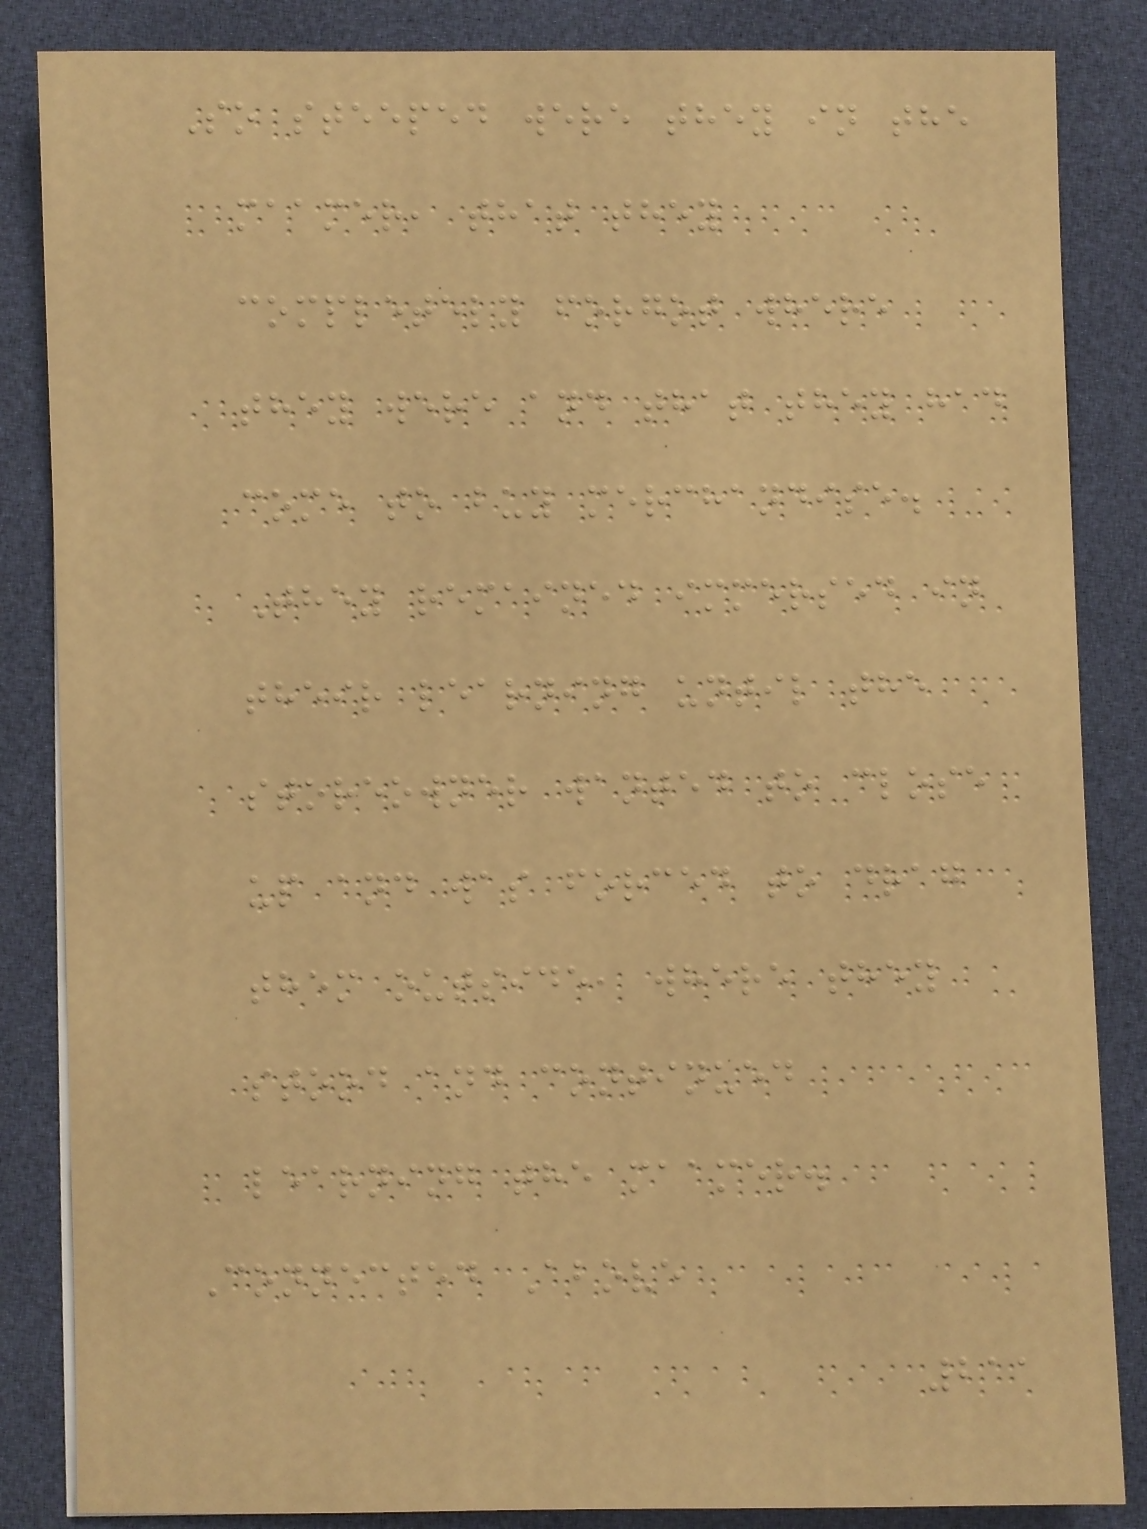So steeped were they in the
maamer, that they
completely forgot where
they were and that they had
come to buy merchandise.
They remained immersed in
their learning until the
storeowner wanted to close
up and was forced to drag
them outside, where they
stood and continued
learning the maamer.
Connected Above
211
